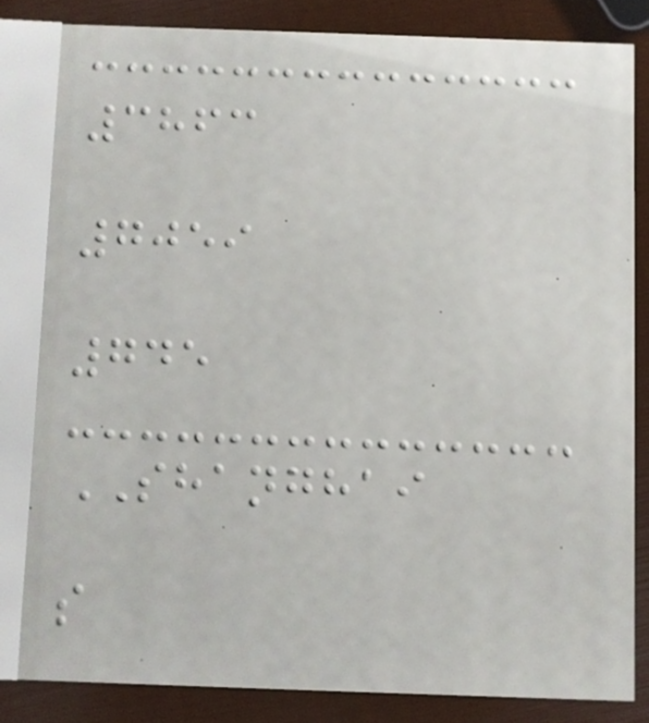3863
7059
745
SHANGHAI
s
